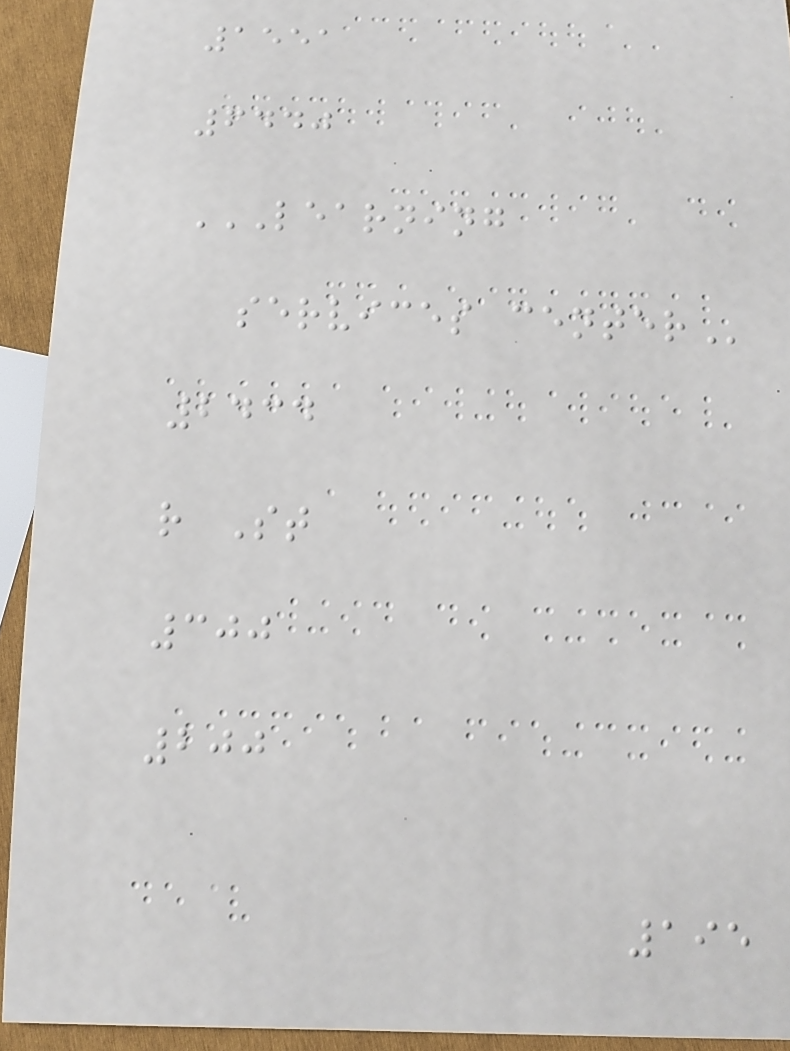1551
6440
LEARNING
SERVICES CENTER
2434
r St
300
200
195
